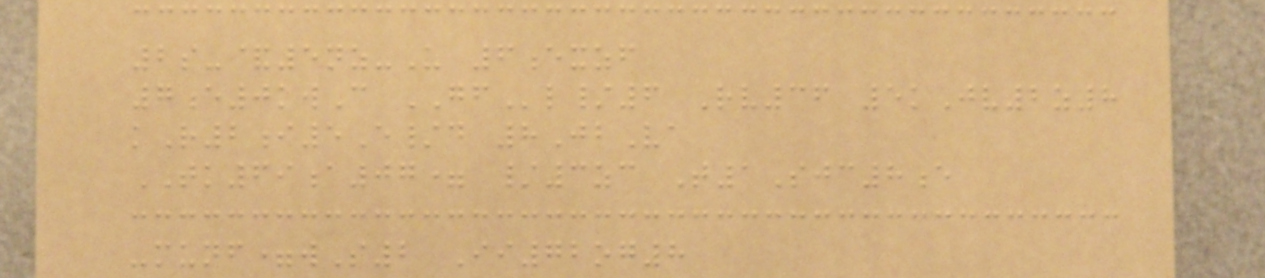2s-&5nz-U 6exzf
7e0kwC GFl/6 Rv36 5kJv2z8
kR2i5E/d 8JbVa
TK69a07= /3zc T1Sjc8e
-munf=wS2 Ii72og8
